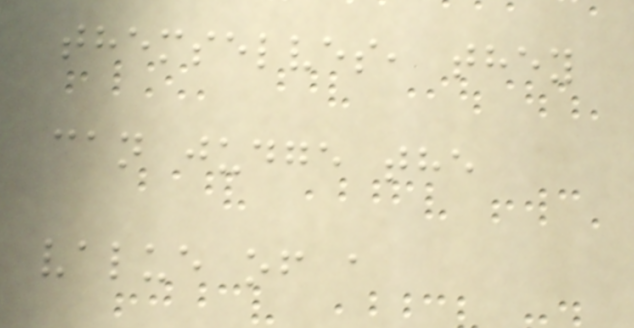themselves, they
can judge the
value of a
